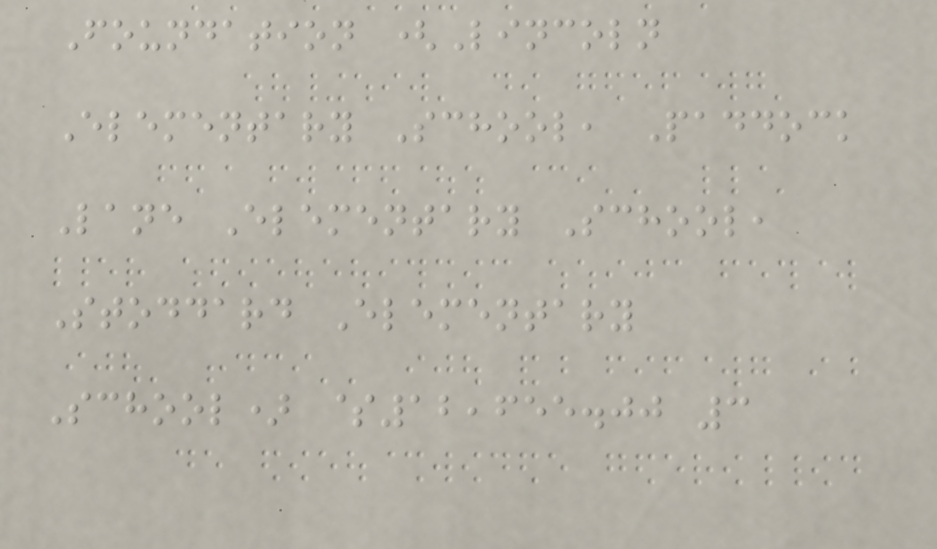Foundation (Lincoln
Elementary School, Paddock
Lane Elementary School,
Stoddard Elementary
School) $12,655.00 3
